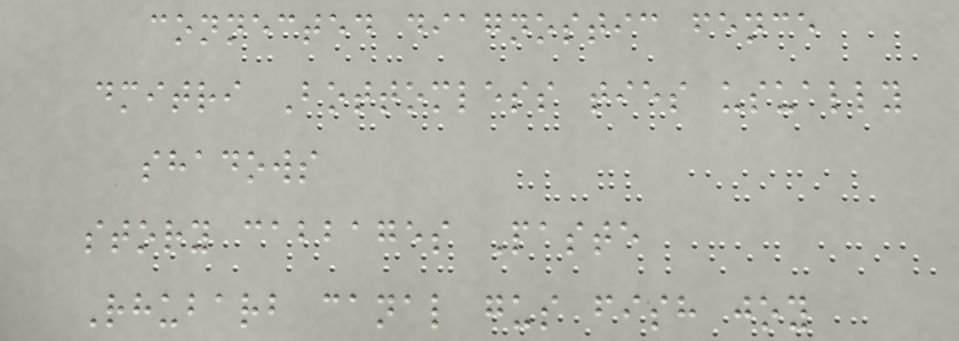connected diagnostic fence
dmitri Bottomless ties usually
shadows
story cabbages Paste
Rhubarb canal gus fish joy
